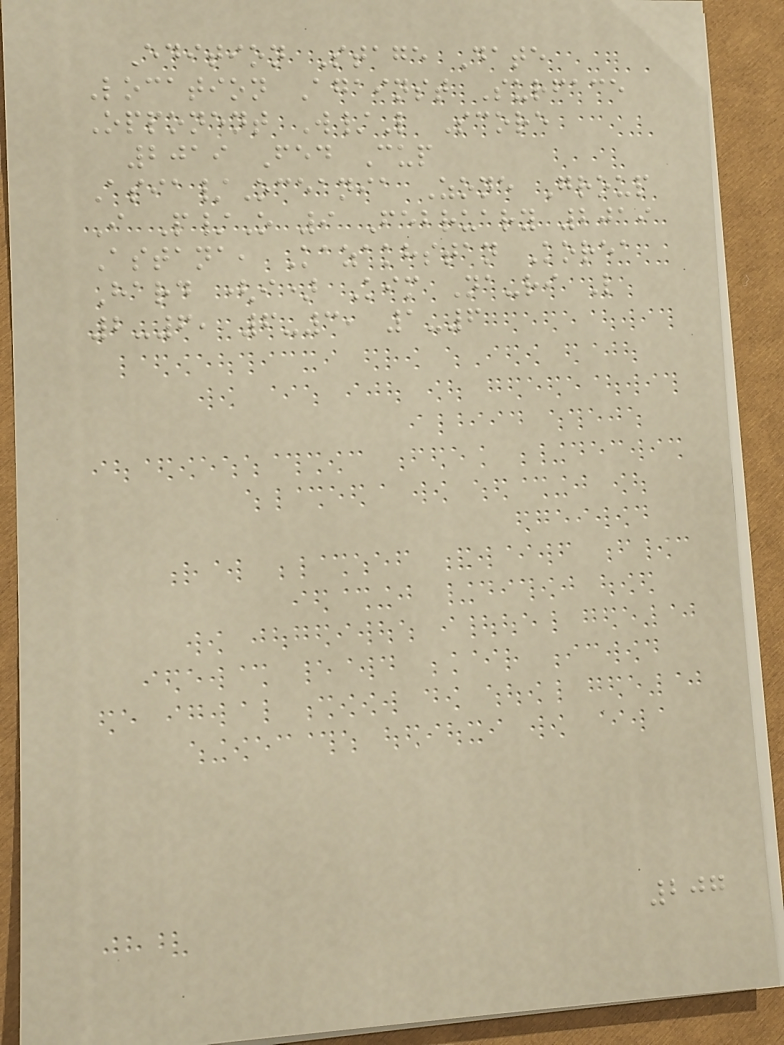Edition Stage Date
Location Against Surface
Opponent W/L Score
2019 Fed Cup
Asia/Oceania Zone Group
I P/O 9 February 2019
Astana, Kazakhstan Korea
Hard (i) Kim Na-ri L
2-6, 6-3, 1-6
207
